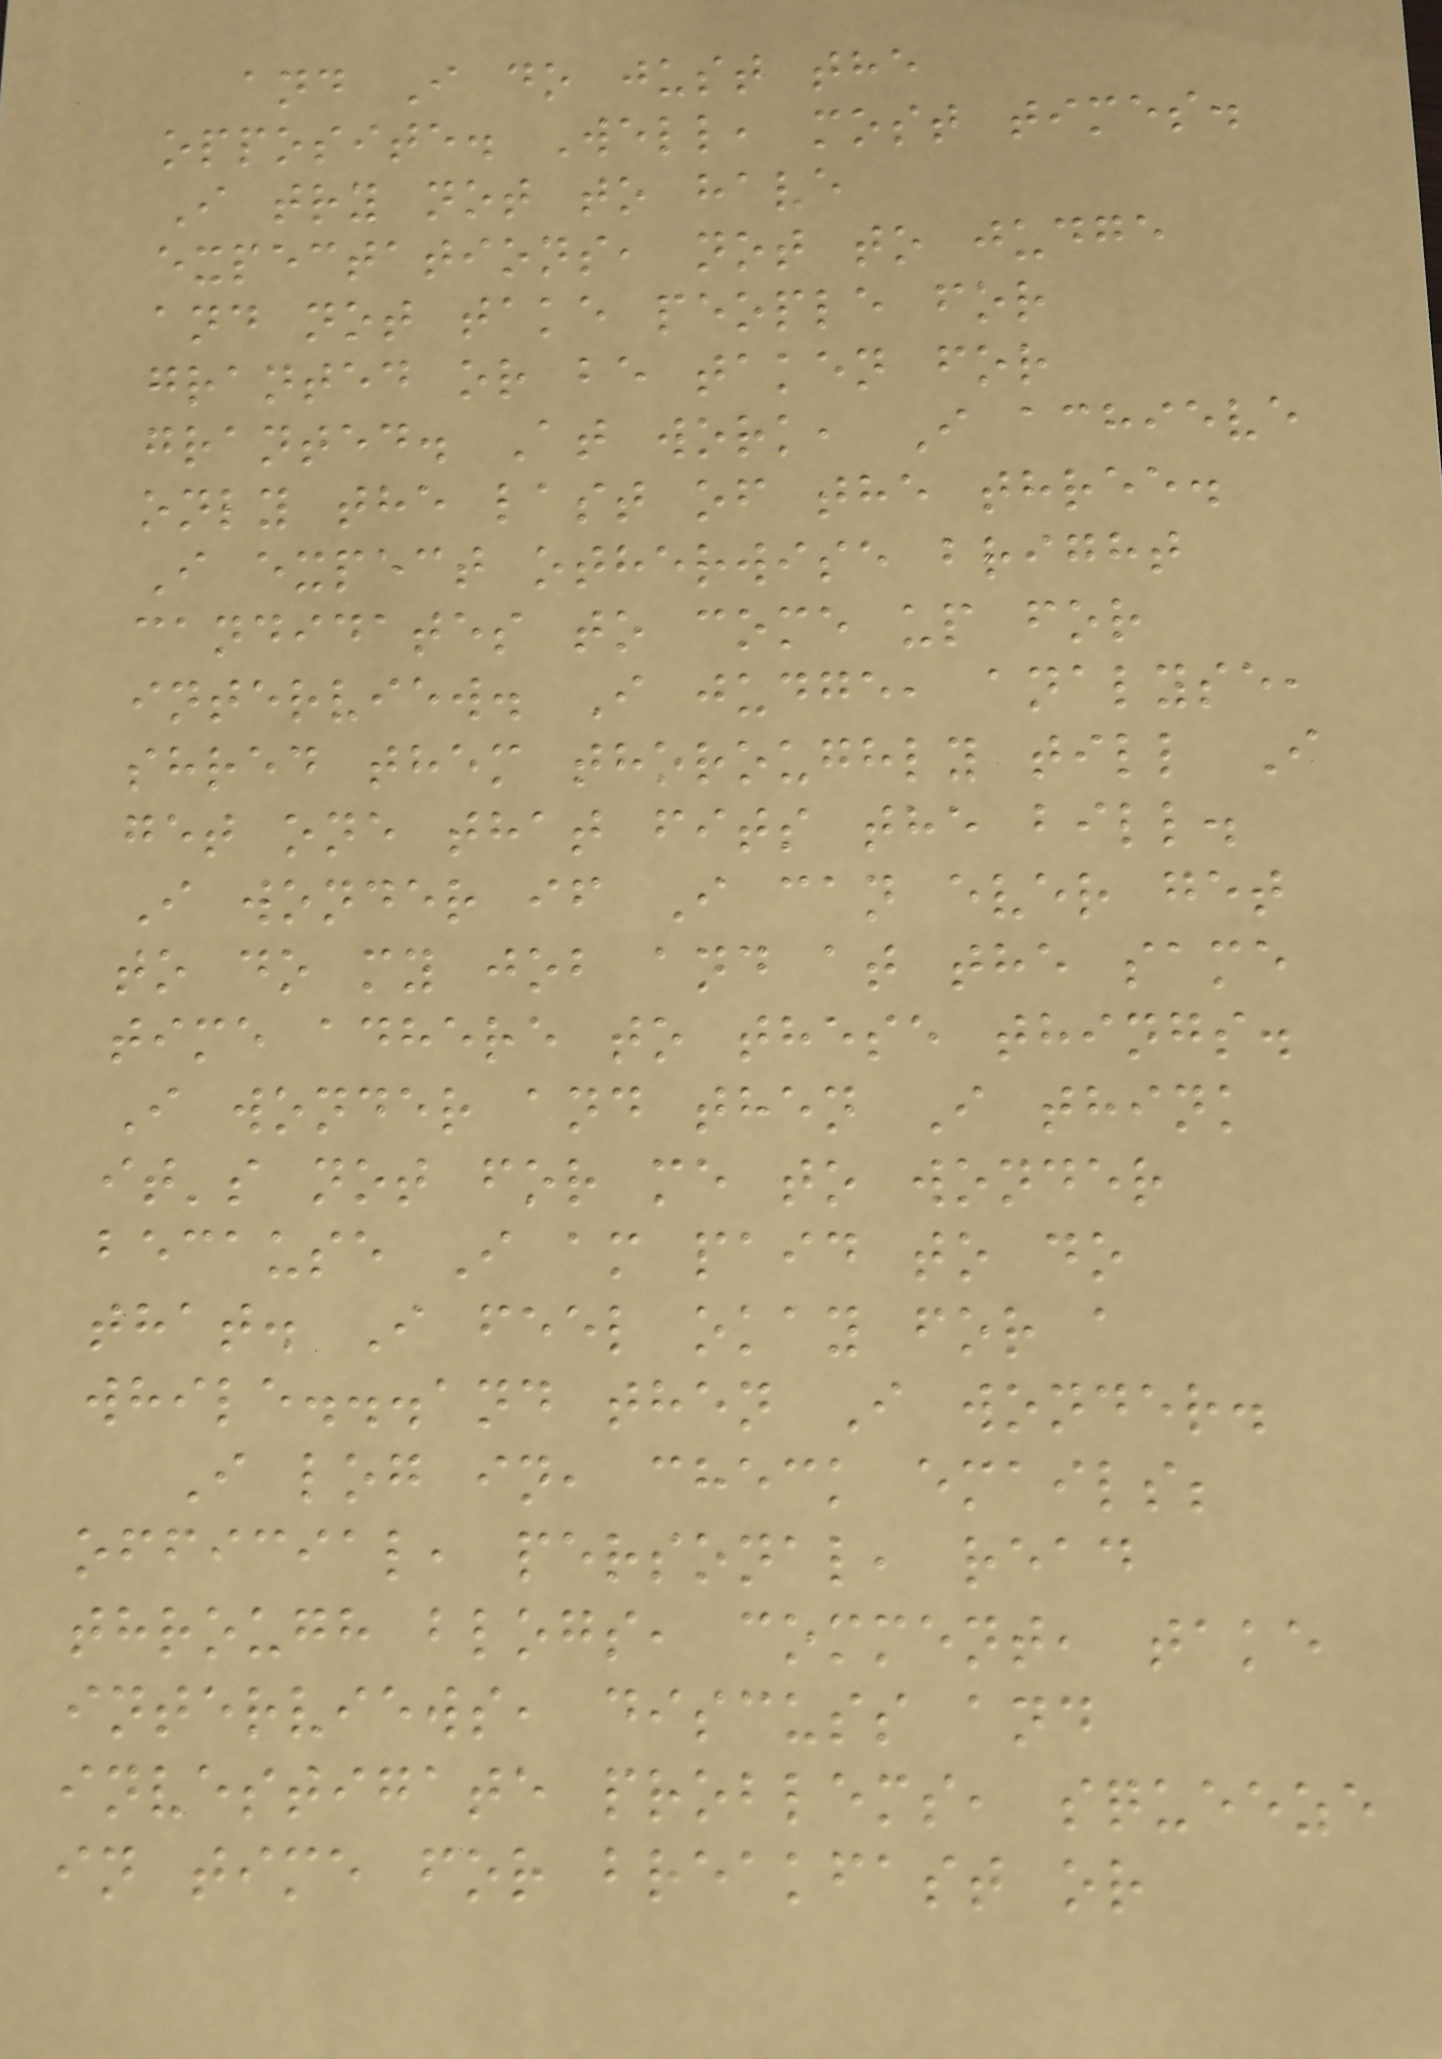and I do just the
opposite. Well, most times.
I try not to have
expectations, not to judge
and not take people for
granted or be taken for
granted. At work, I achieve
only the last of the three.
I expect otherwise bright
candidates to come up for
interview. I judge, analyse,
shred them thoroughly till I
get one that fits the bill.
I wonder if I can ever get
to do my job and at the same
time adhere to these things.
I wonder and then I think
it's not for me to wonder
because I am paid to do
that. I feel okay for a
while...and then I wonder.
I log in, check emails;
official, personal, read
through blogs, comment, take
interviews, discuss and
investigate problems, squeeze
in time for breakfast or
